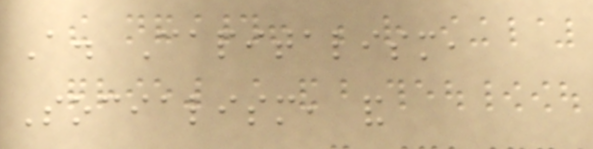A. Capitalism,
Socialism, and
